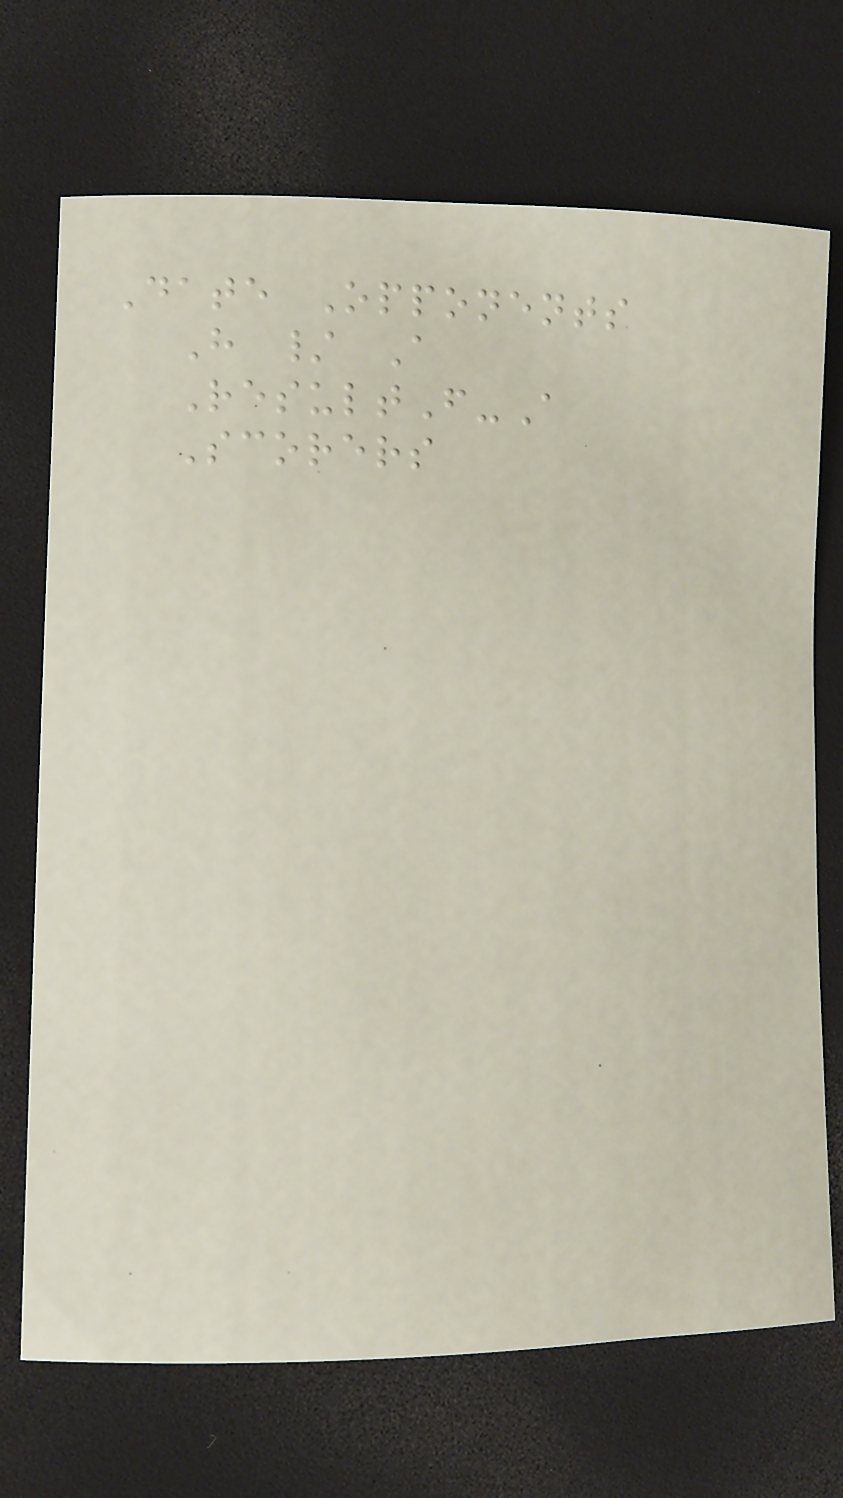Date Opponents
H / A
ResultF-A
Scorers
